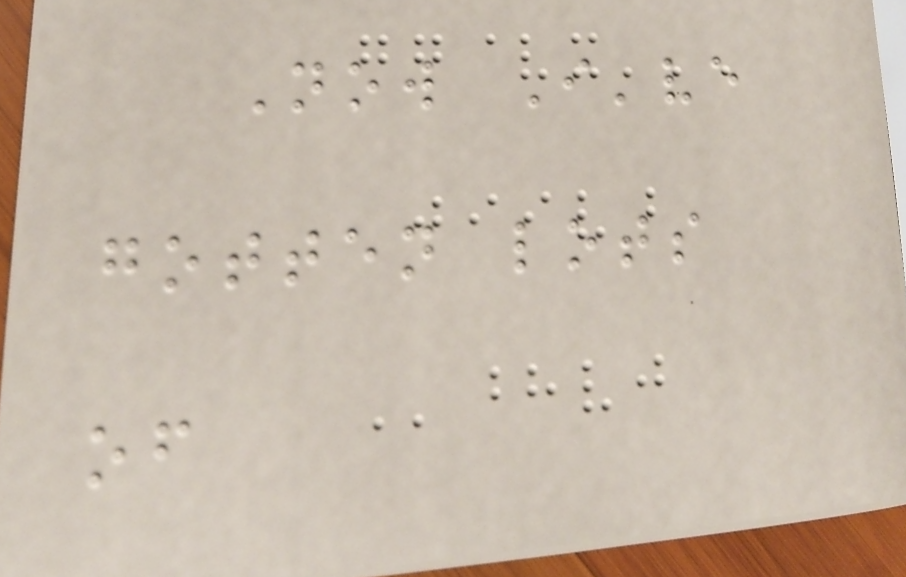Now I've
gotten lots
of
